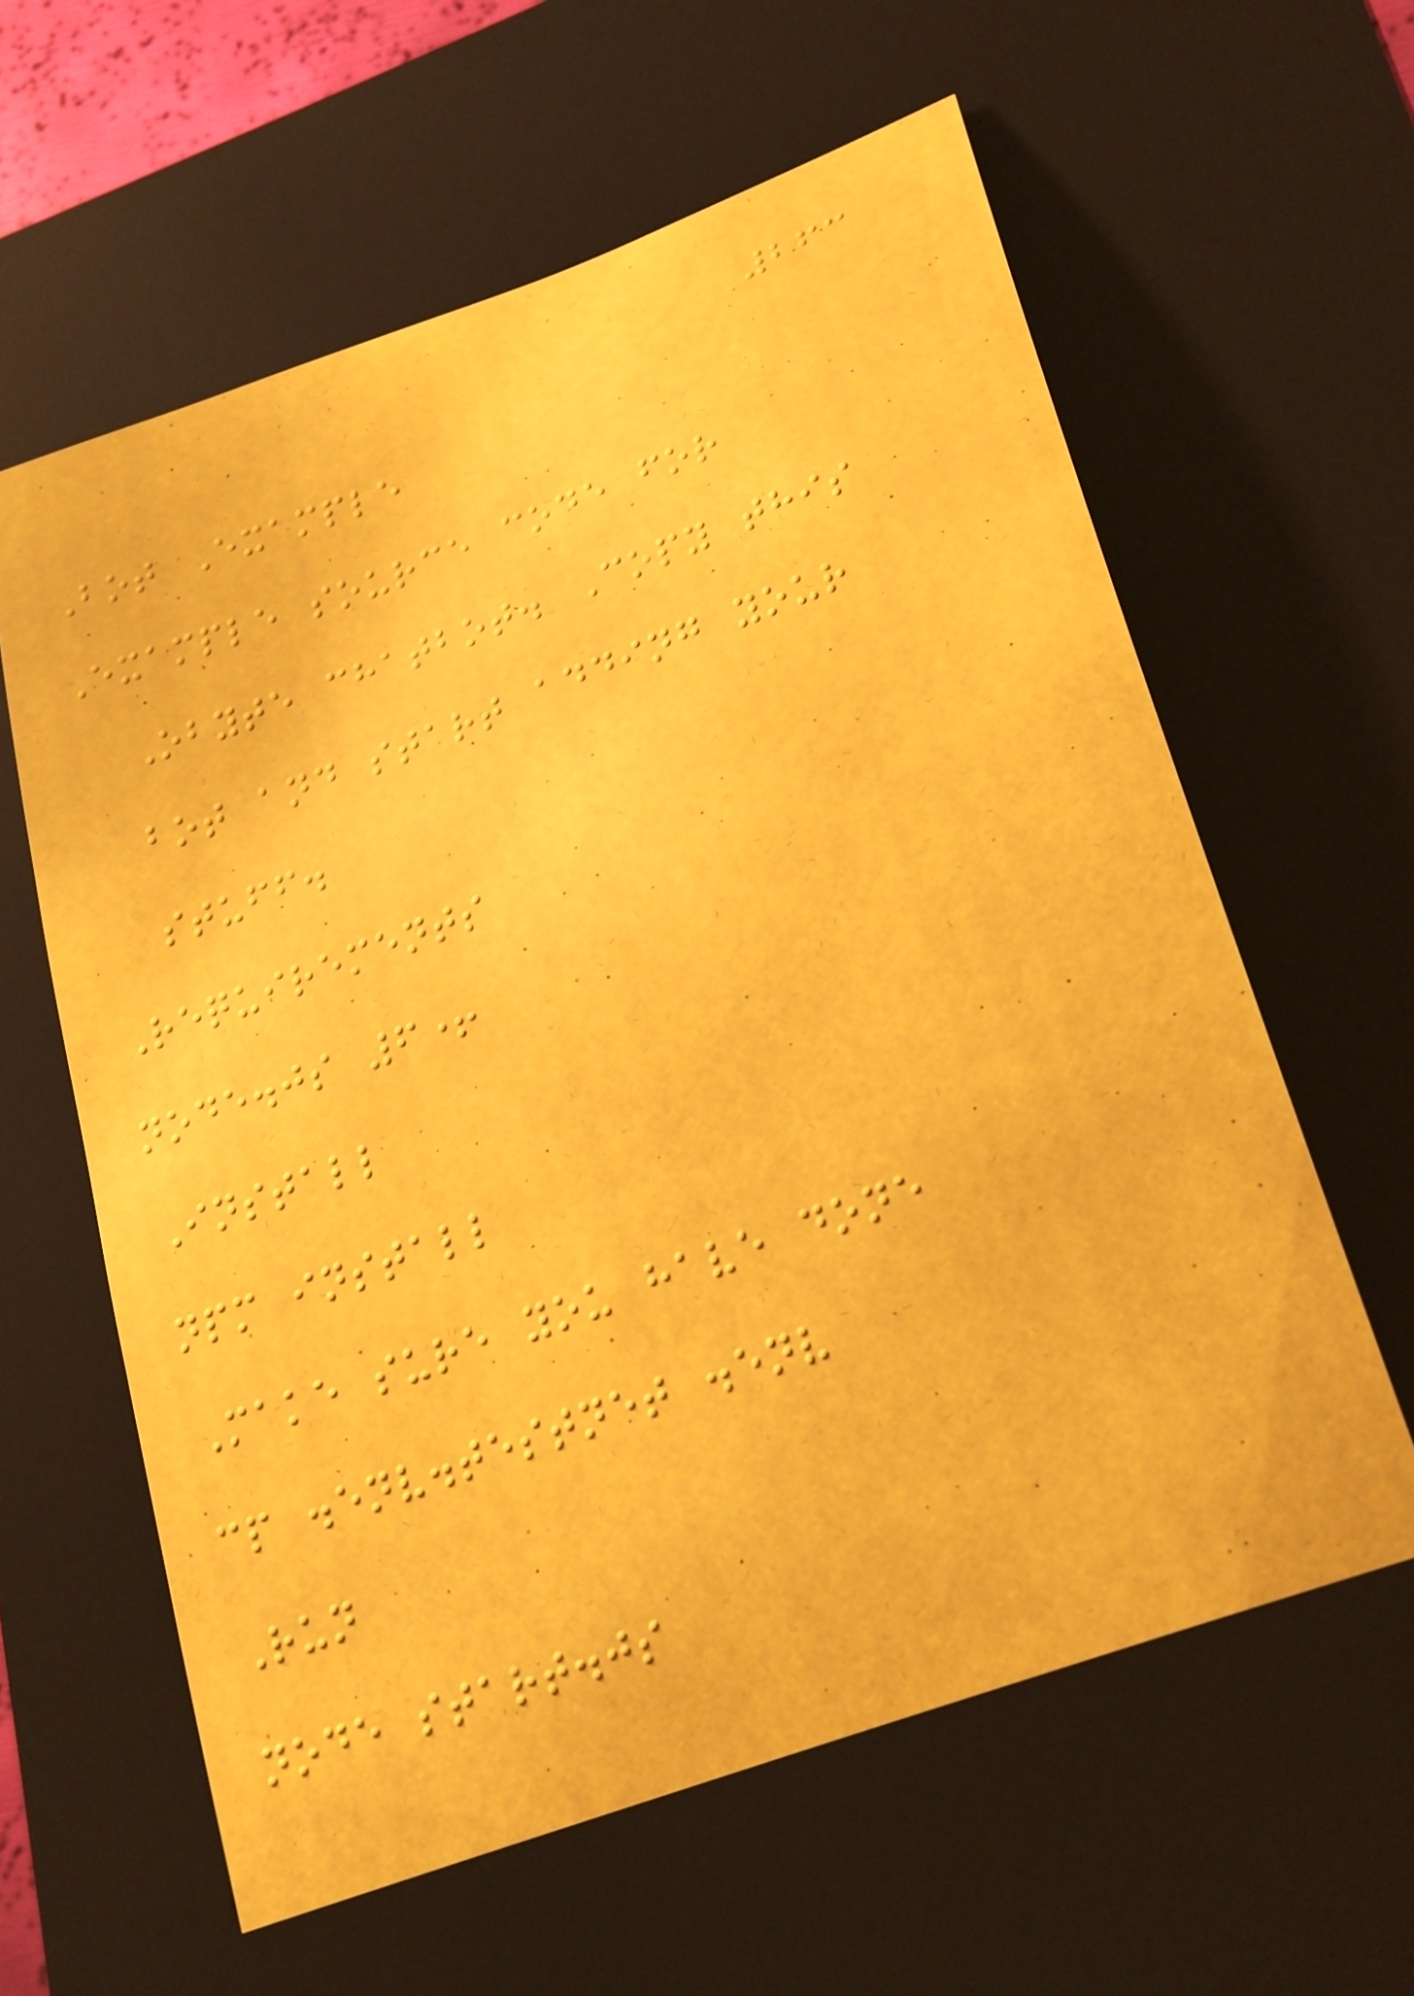263
Bot Example
Example source code for
Obyte chatbot. Copy this
bot and start adding your
stuff.
Requirements
node.js 6+
Install
npm install
Make sure you have done
cp .env.testnet .env
Run
node start.js
